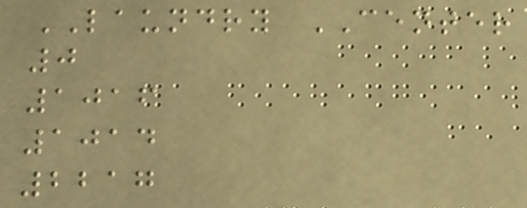LAUNDRY CENTER
0
1016
1014
2217
